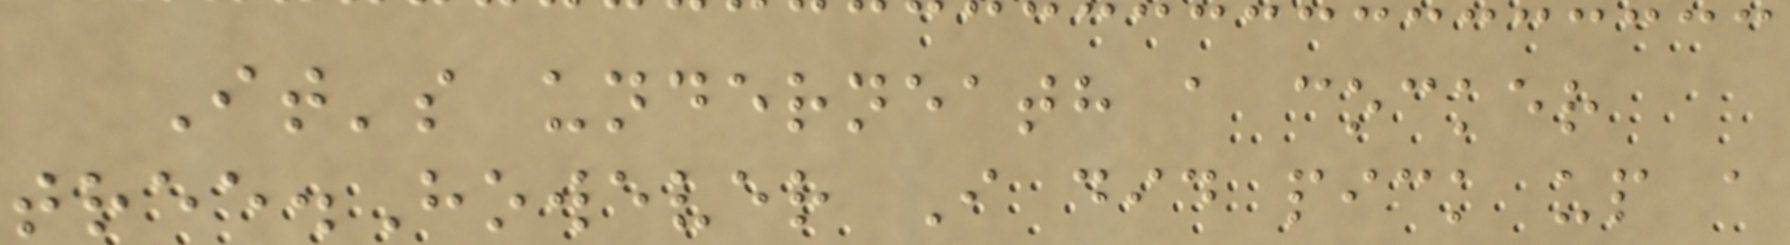It's underneath a cocker
tree.However I did pick up a
